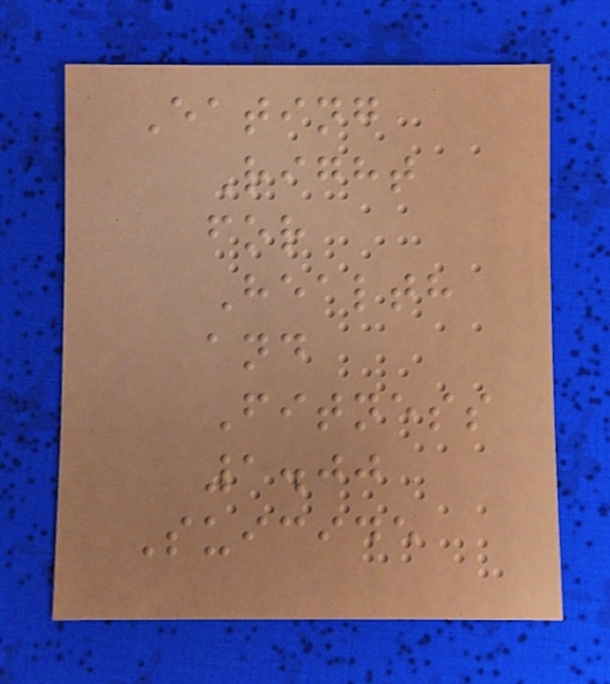Eating
Right
for
Health
and
Fitness
1.00
Suicide
